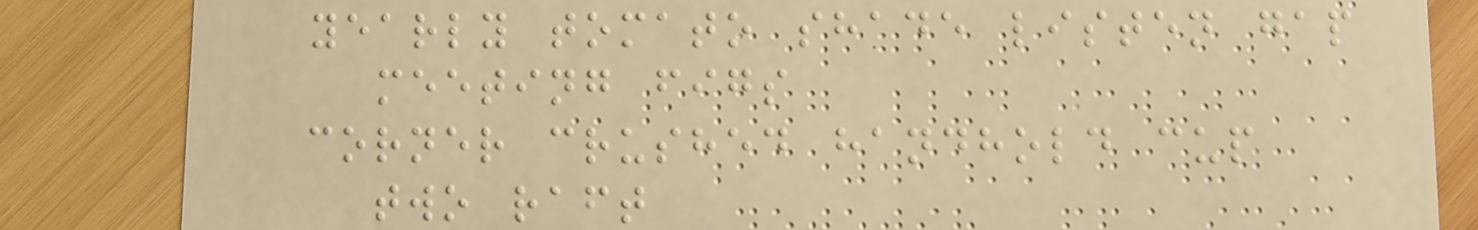yearly tomato shade listen gap
meeting figs
corner crushed handhold cup
two raft
